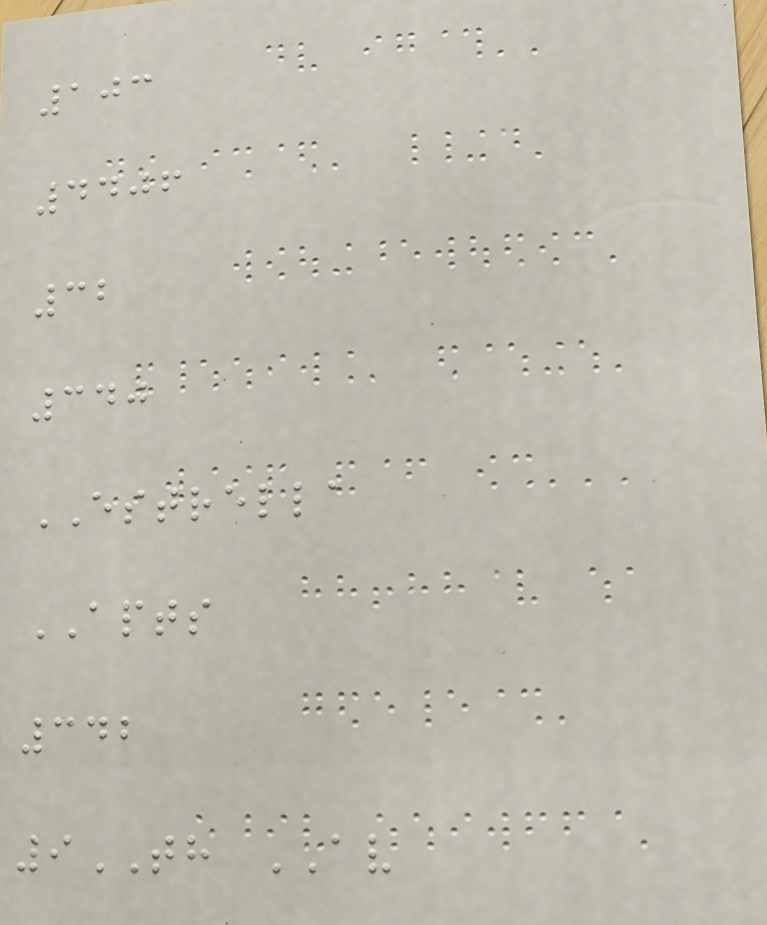103
4406
32
340
ESTRELLA
APTS
342
9TH AV
